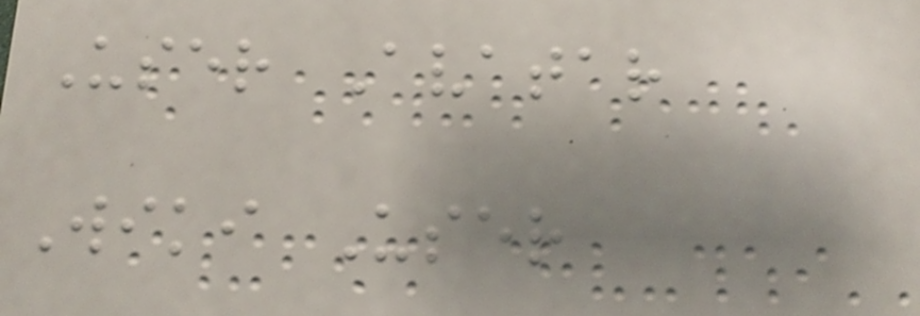User Avatar
Wiki User
